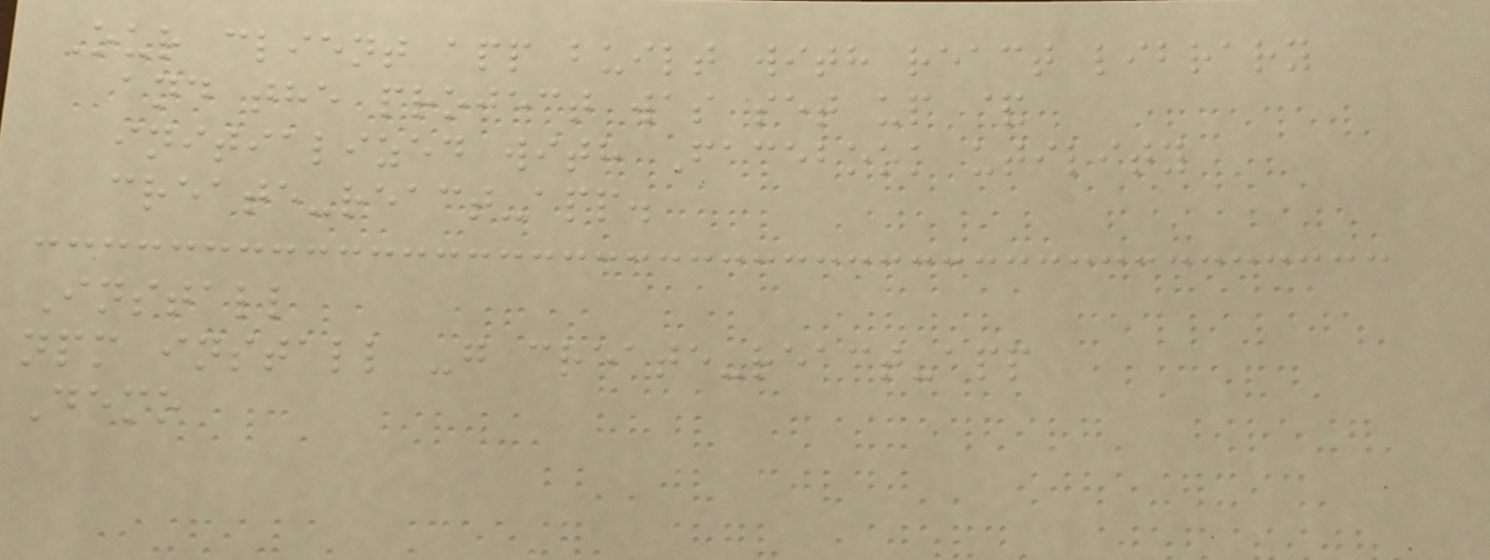Our client app built with react library
and the project was set up &
initialized with Facebook utility
create-react-app.
Install
npm install -g create-react-app
Demo
